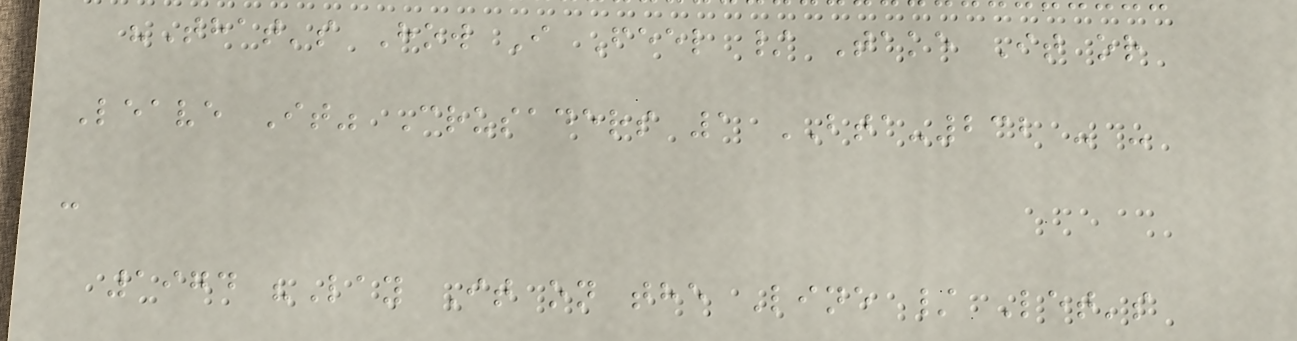"That's How I Feel / Take It or
Leave It" Crusaders 1 BTA-232 - -
-
1974 "Lay It on the Line / Let's
